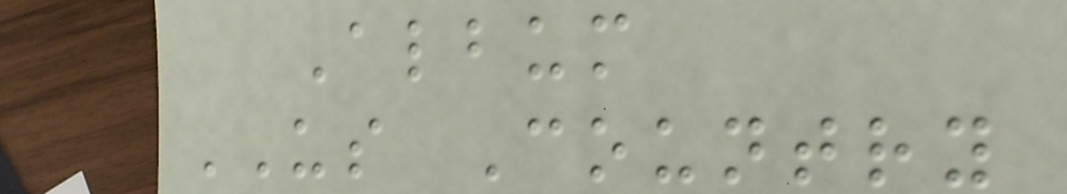Album
US Country
